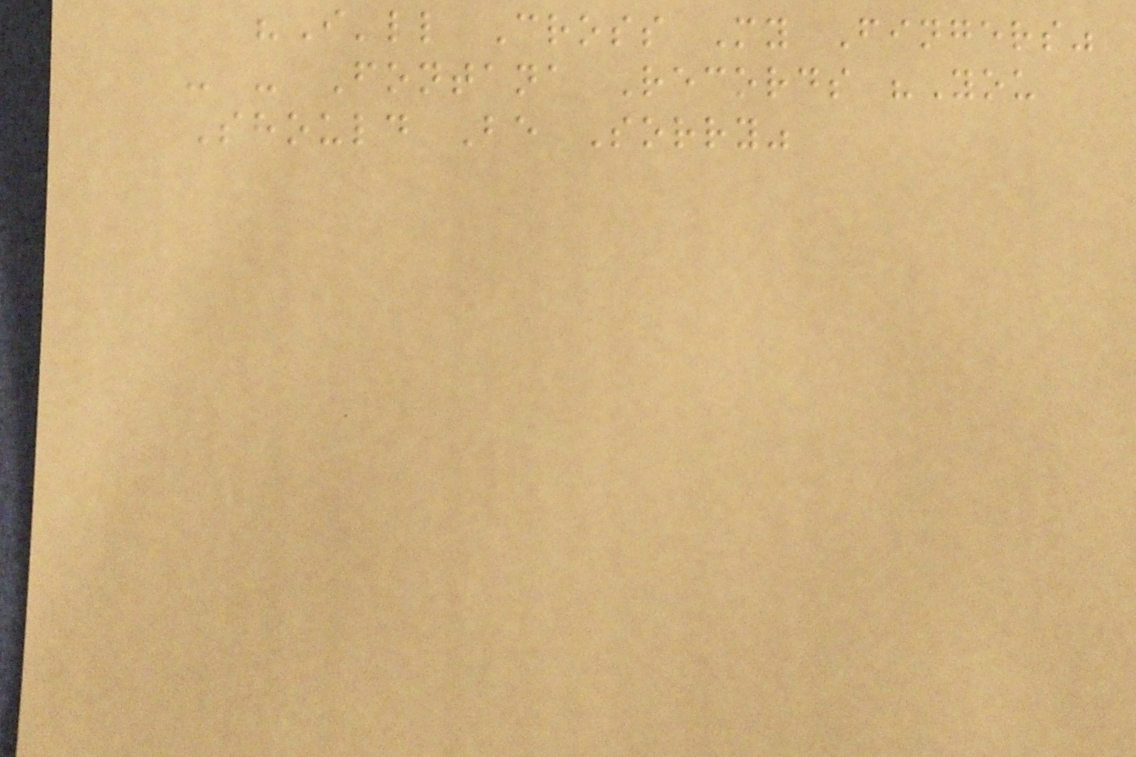"I'll Cross My Fingers"
- - Fontana Records "You
Should Be Sorry"
